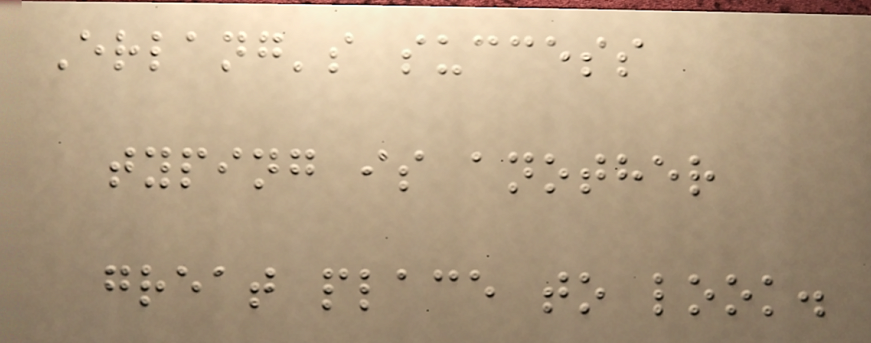Erlang's success
typing is another
great place to look.
